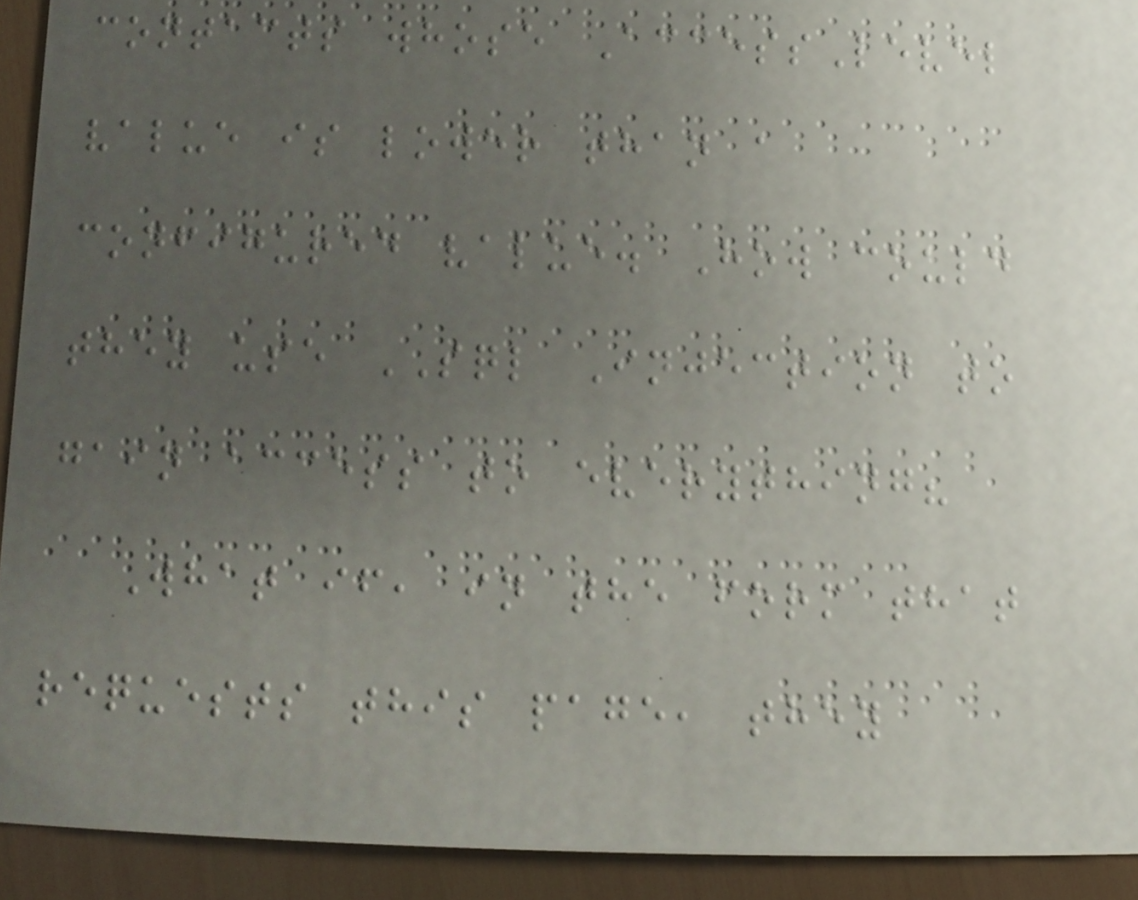contacts whose AccessLevel
value is lower than a
configured value. How could
they use SQL Injection to
gain access to everything?
What if, in the form that
requests this page, they
